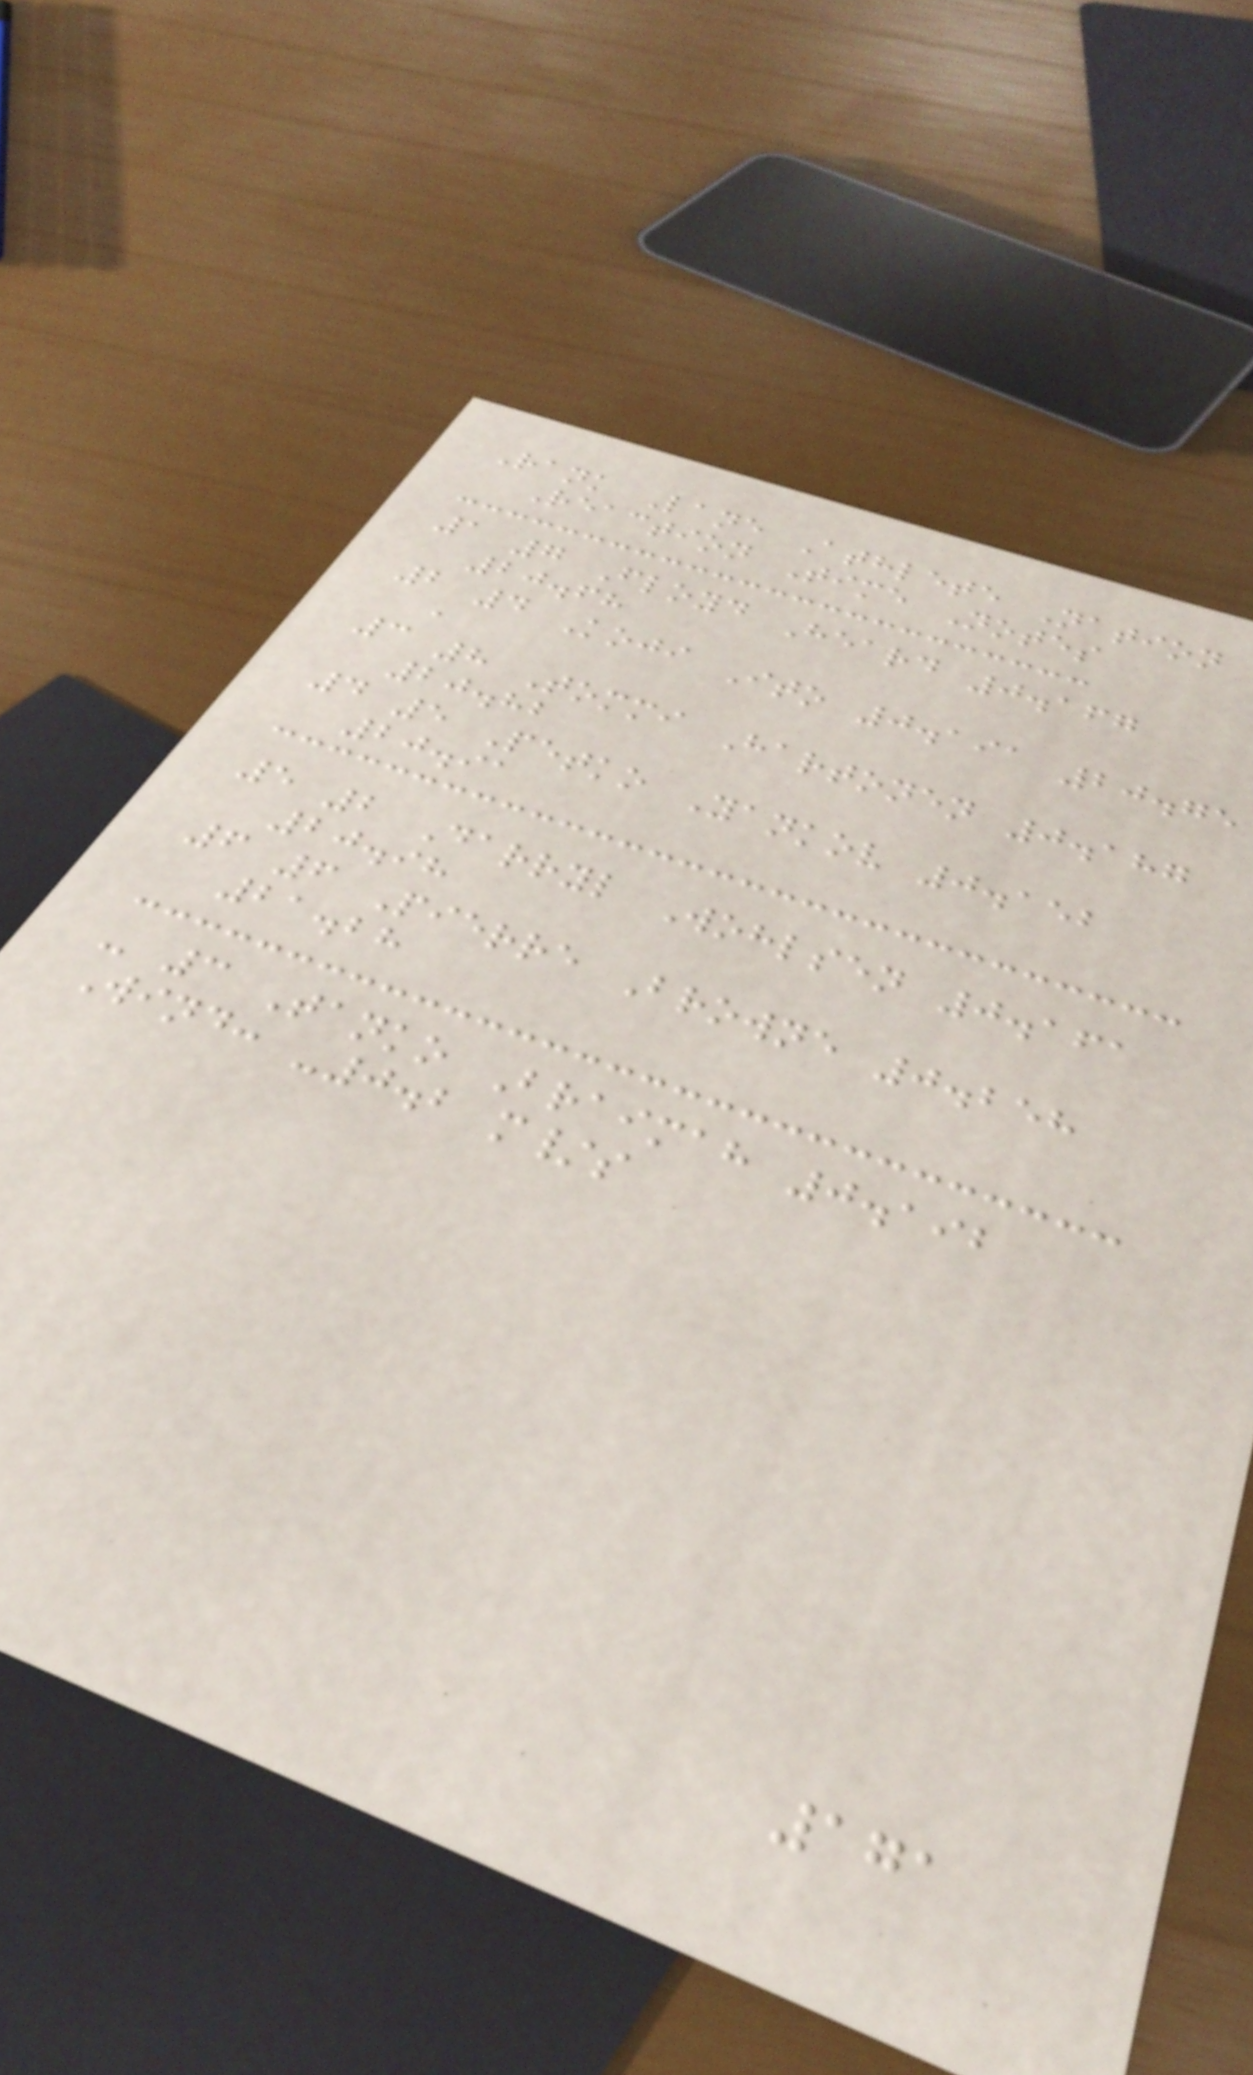Rank Lane Athlete Nation
Reaction Time Notes
1 7 Floyd Heard 0.167
20.68
2 4 Koji Ito 0.191 20.75
,
3 8 Tommi Hartonen 0.187
20.82
4 5 Petko Yankov 0.152
20.91
5 2 Darryl Wohlsen 0.161
20.98
6 6 Pierre Browne 0.258
21.28
- 3 Tanko Braimah 0.192
Wind: -0.2 m/s
171
